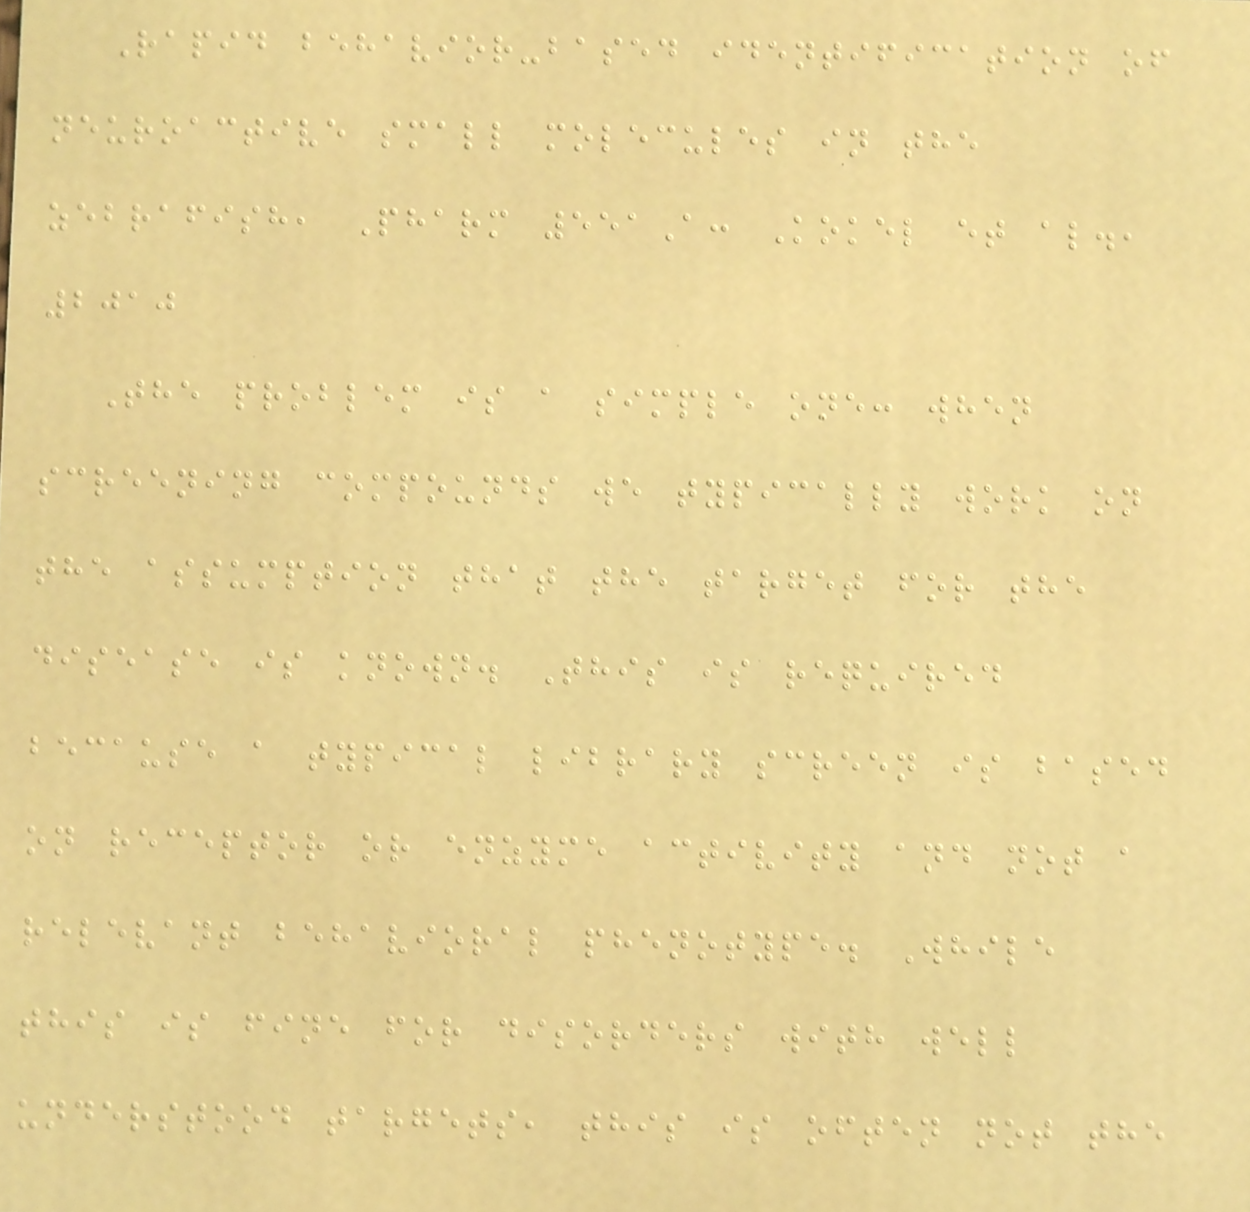Rapid behavior-based identification of
neuroactive small molecules in the
zebrafish, Pharm 551A: Kokel et al.,
2010
The problem is a simple one: when
screening compounds we typically work on
the assumption that the target for the
disease is known. This is required
because a typical library screen is based
on receptor or enzyme activity and not a
relevant behavioral phenotype. While
this is fine for disorders with well
understood targets, this is often not the
